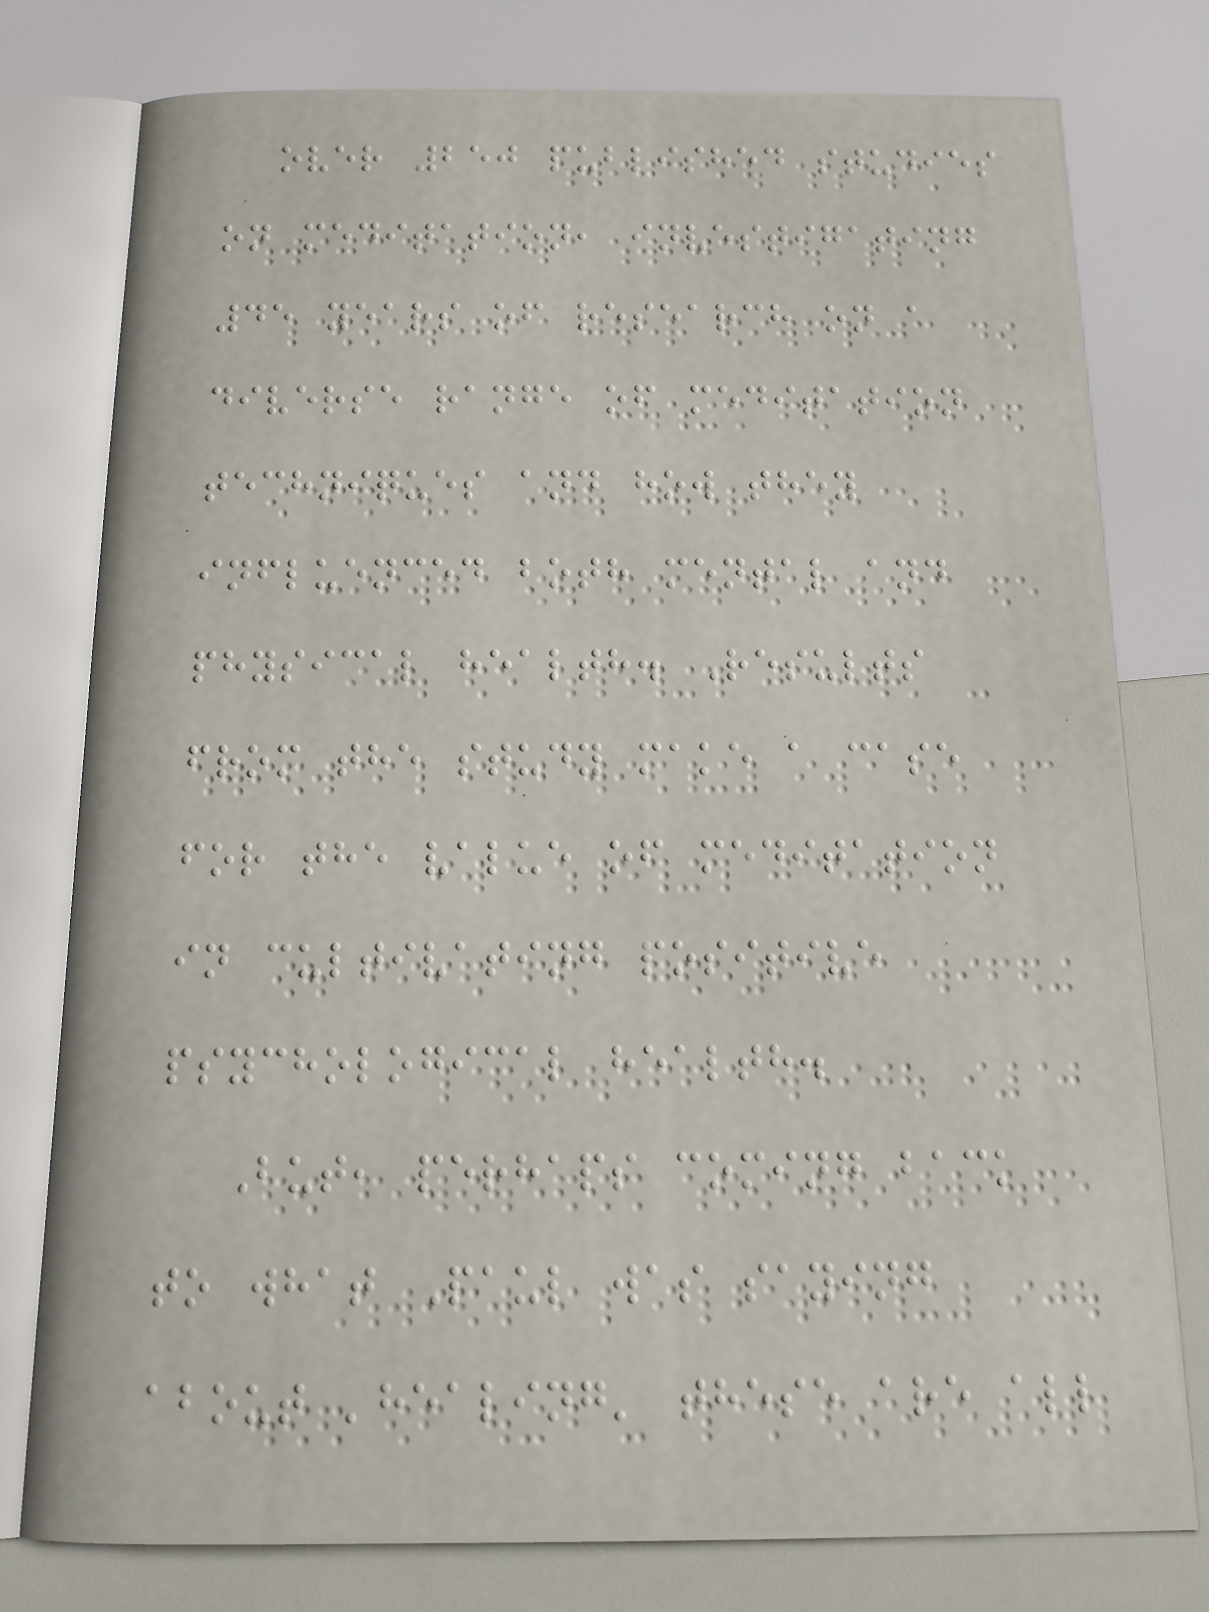over 250 published studies
on meditation, investigating
45 years of research on a
diverse range of meditation
techniques and how they
influenced both mental and
physical health. Results
from the study make a case
for the value of meditation
in cultivating positive
psychological health.
But, perhaps coming back
to what Paul was saying
about 'healing' these are all
